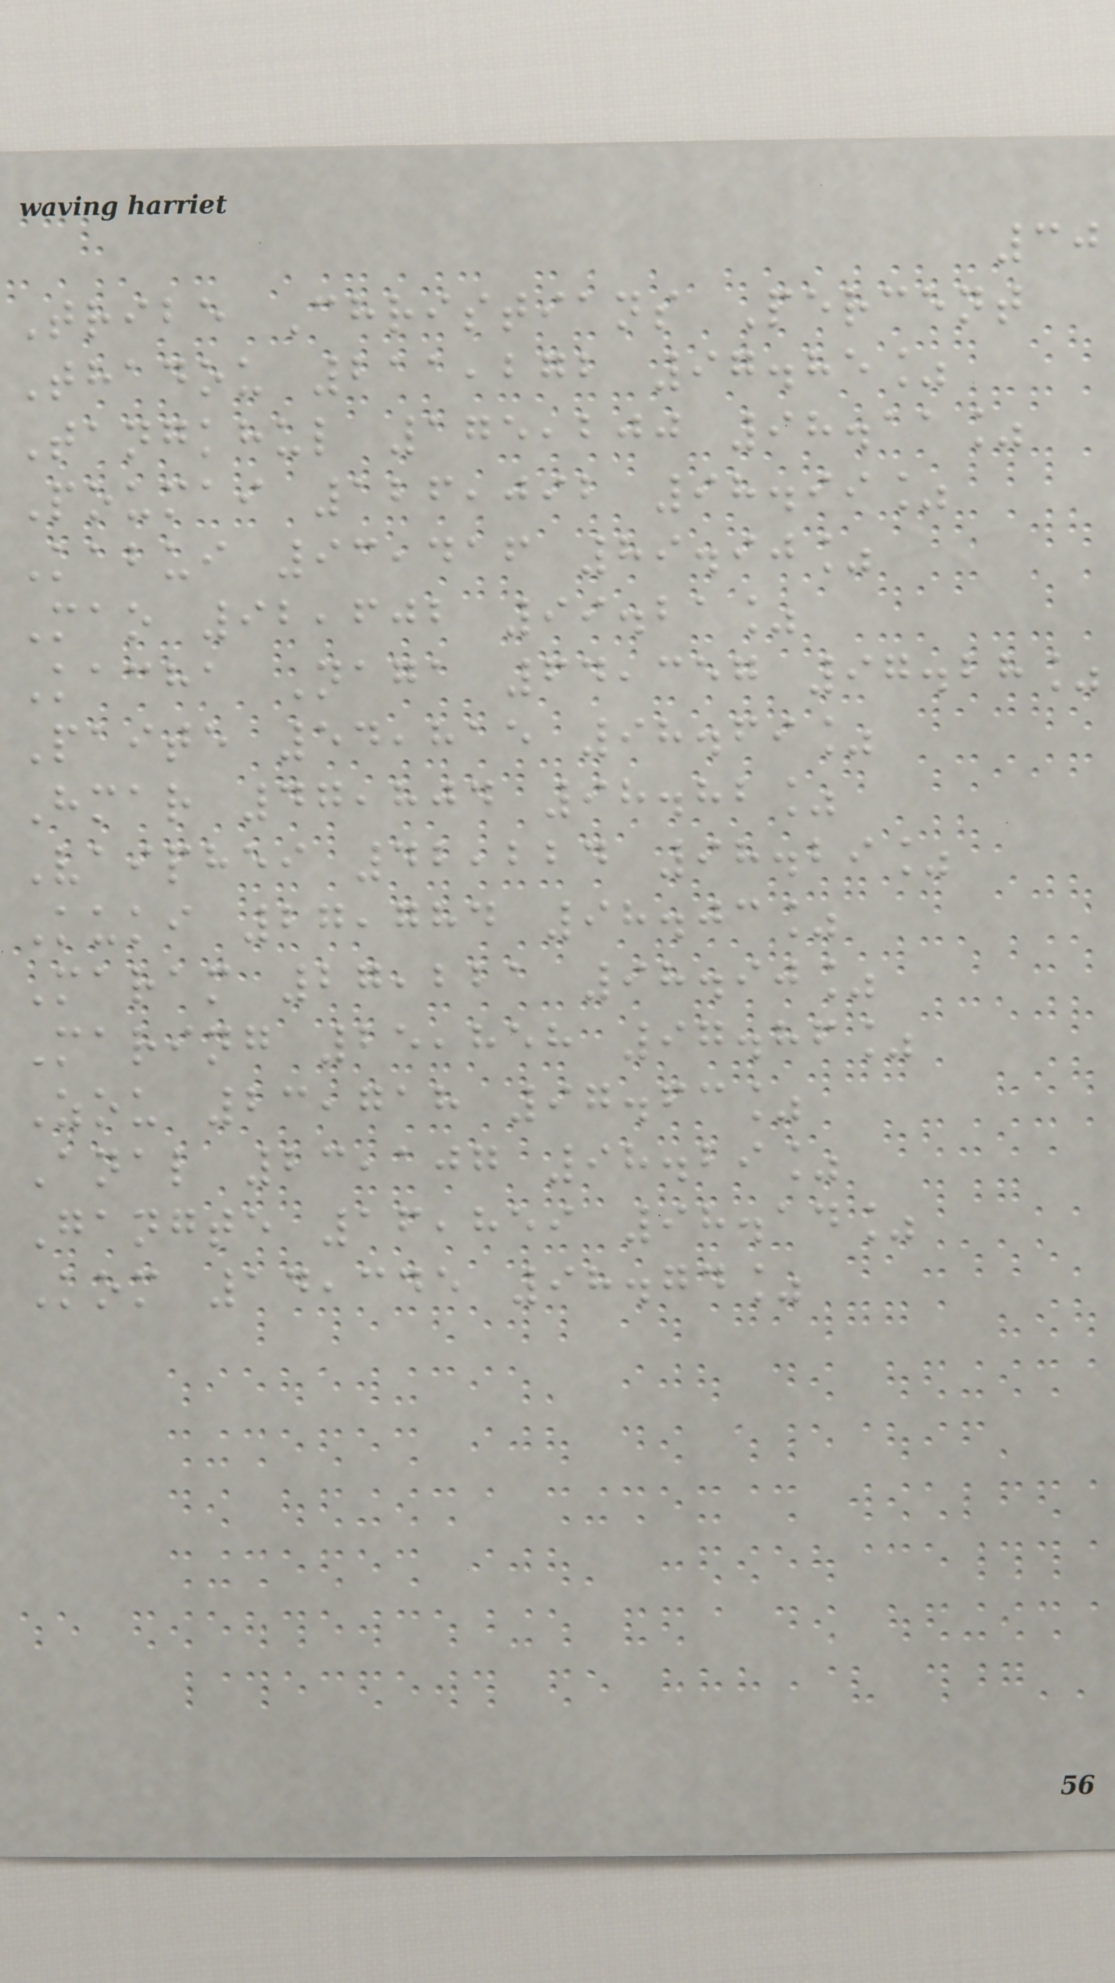30
Tribe Christians Percent
Thadou 211,272 97.85%
Tangkhul 175,200 98.11%
Poumai 126,092 98.99%
Kabui 93,416 89.90%
Mao 92,602 99.21%
Kacha Naga 64,357 97.28%
Paite 54,815 98.69%
Hmar 47,804 98.82%
Vaiphei 42,224 98.29%
Kuki 27,784 98.03%
Maram 27,221 98.90%
Maring 25,858 97.86%
Zou 23,718 97.63%
Anal 23,107 98.29%
Gangte 16,859 98.14%
Kom 14,345 98.74%
